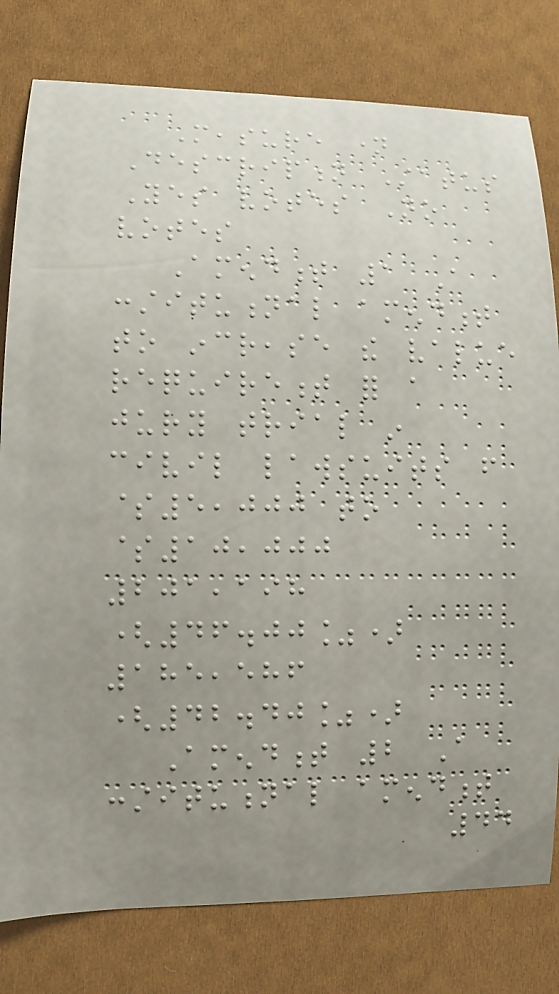Measure name
Description Status
Yes votes No
votes
Amendment 1 A
constitutional amendment
to increase the value
requirement for a
jury trial in
civil lawsuits from
$5,000 to
$10,000
201,198
(46.00%)
185,586
(42.40%)
Amendment 2 A
constitutional amendment
44
